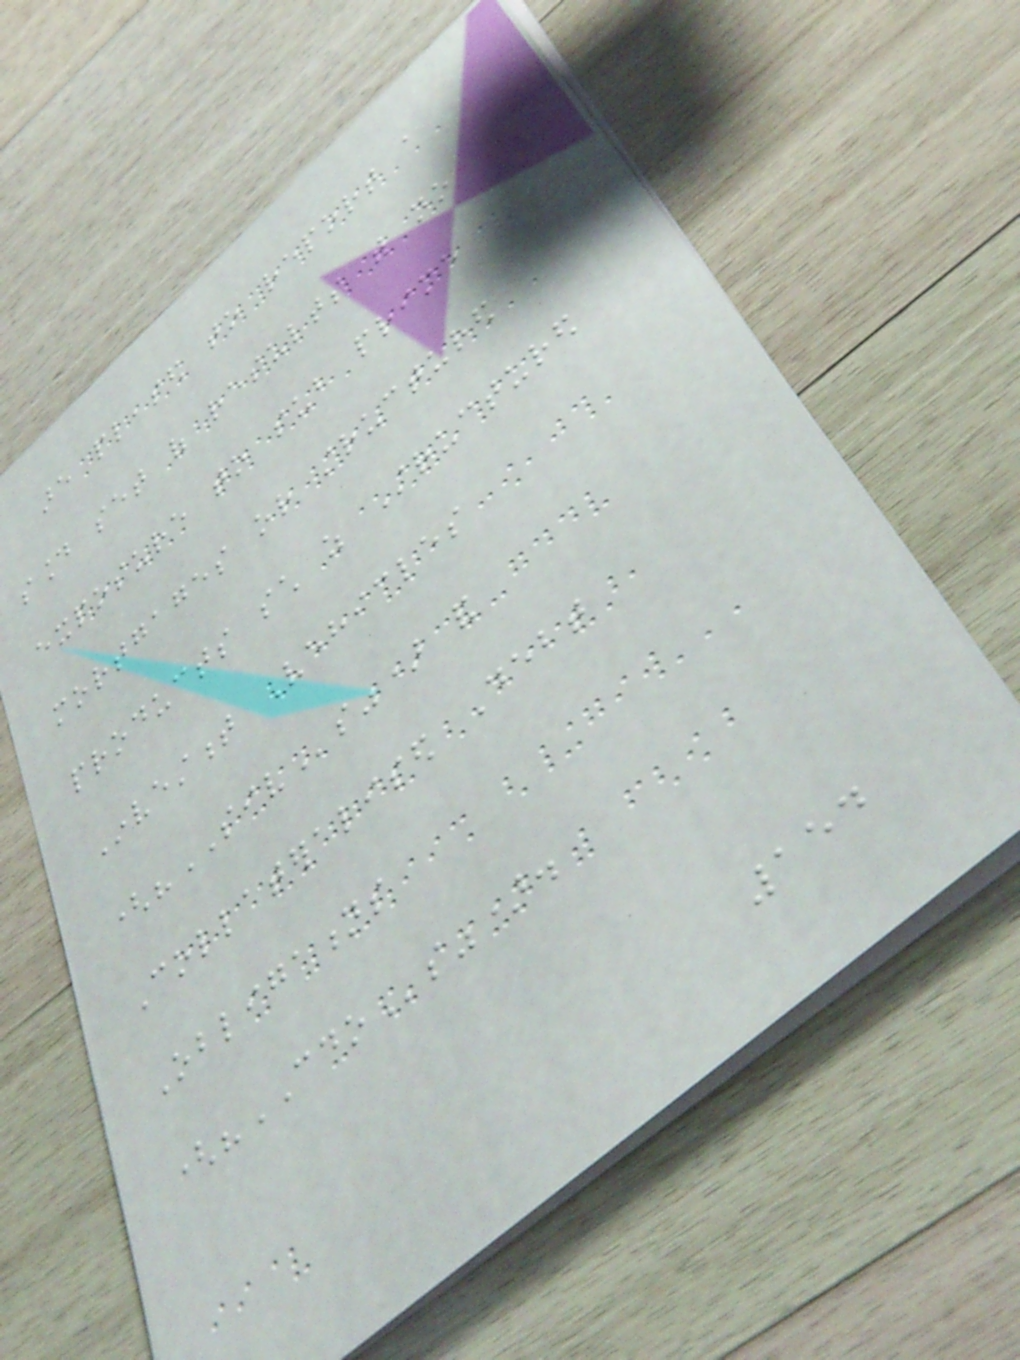are pleased to report a
sound set of results with no
exposure to sub prime
mortgages or structured
products such as Structured
Investment Vehicles
("SIVs") and
Collateralised Debt
Obligations
("CDOs").
154
